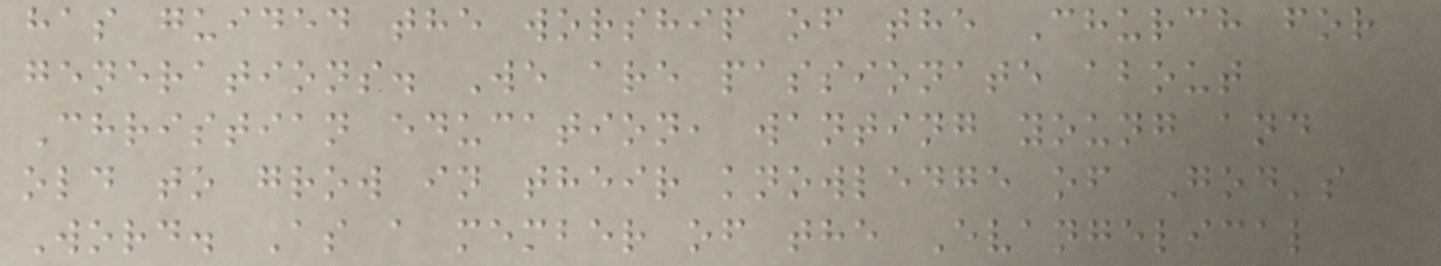has guided the worship of the Church for
generations. We are passionate about
Christian education, wanting young and
old to grow in their knowledge of God's
Word. As a member of the Evangelical
